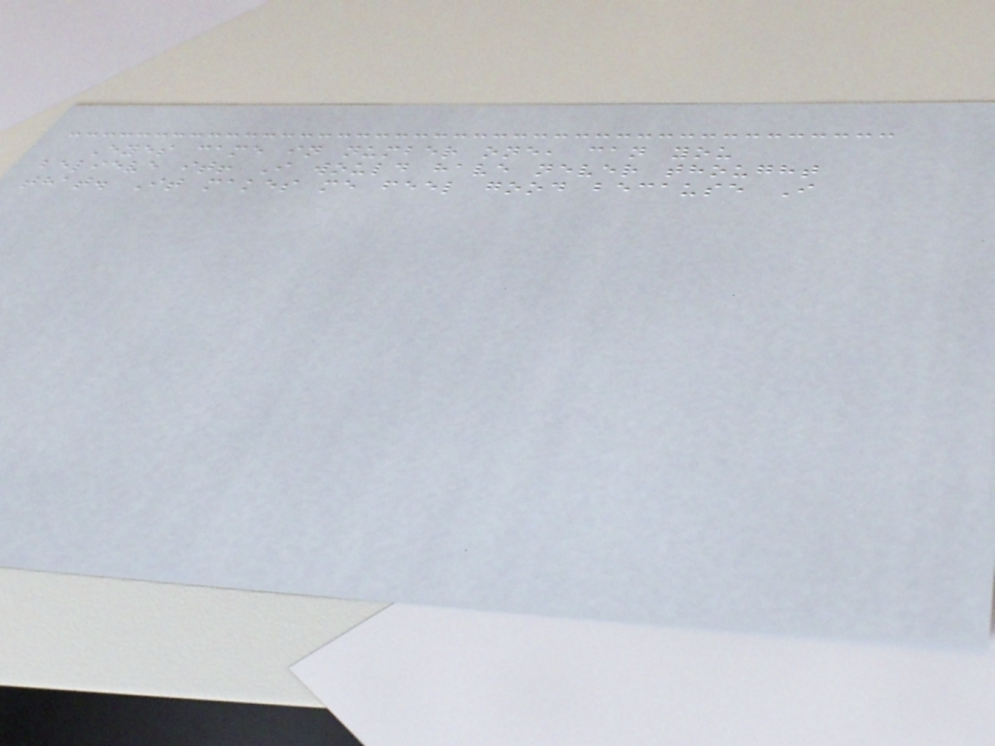Eyes came in number one, can you
believe it! I would have never thought
that. It makes me feel good because I
